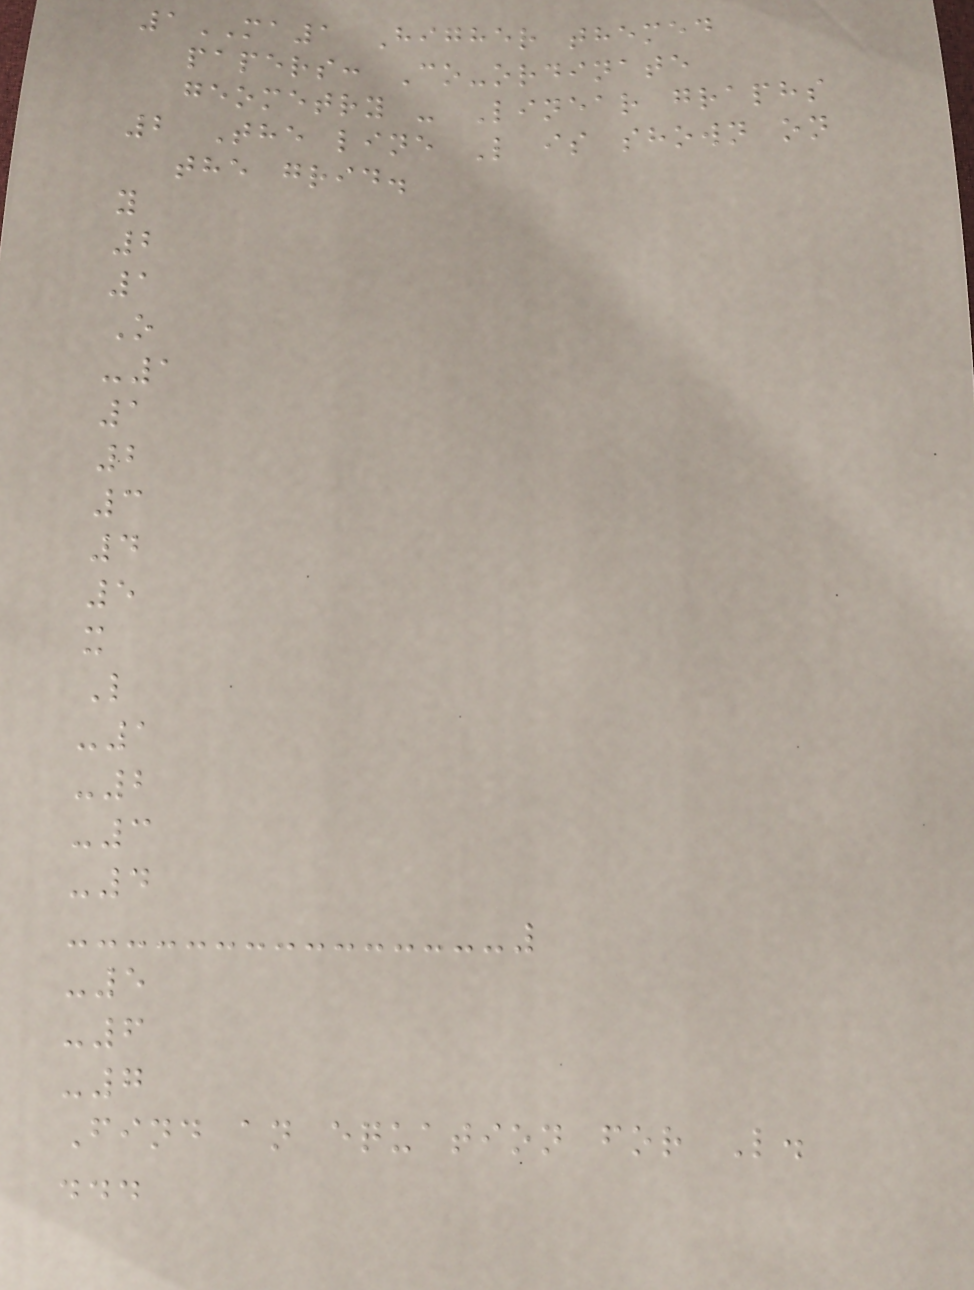1MA1 Higher themed
papers: Co-ordinate
geometry - Linear graphs
2 The line L is shown on
the grid.
y
2
1
O
-1
1
2
3
4
5
x
L
-1
-2
-3
-4
-5
-6
-7
Find an equation for L.
...
